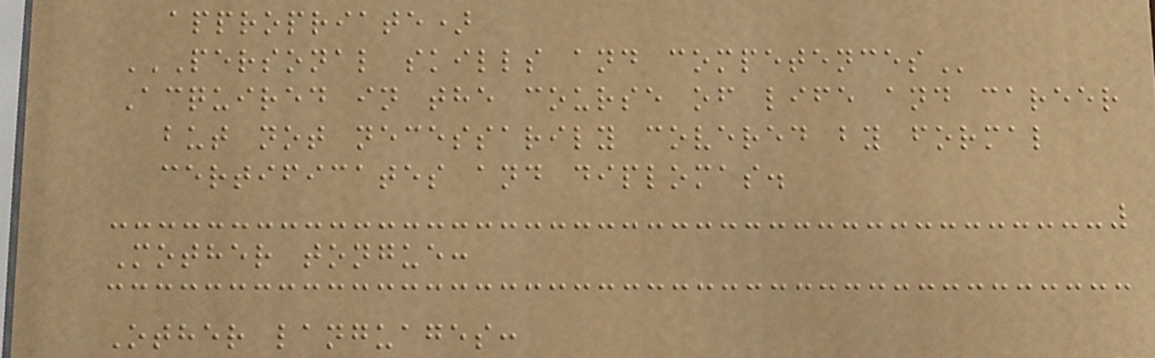appropriate)
PERSONAL SKILLS AND COMPETENCES
Acquired in the course of life and career
but not necessarily covered by formal
certificates and diplomas.
Mother tongue:
Other languages:
